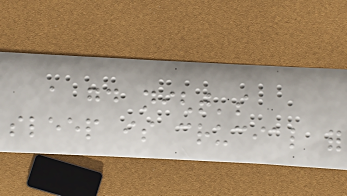a good night's
sleep is crucial for
